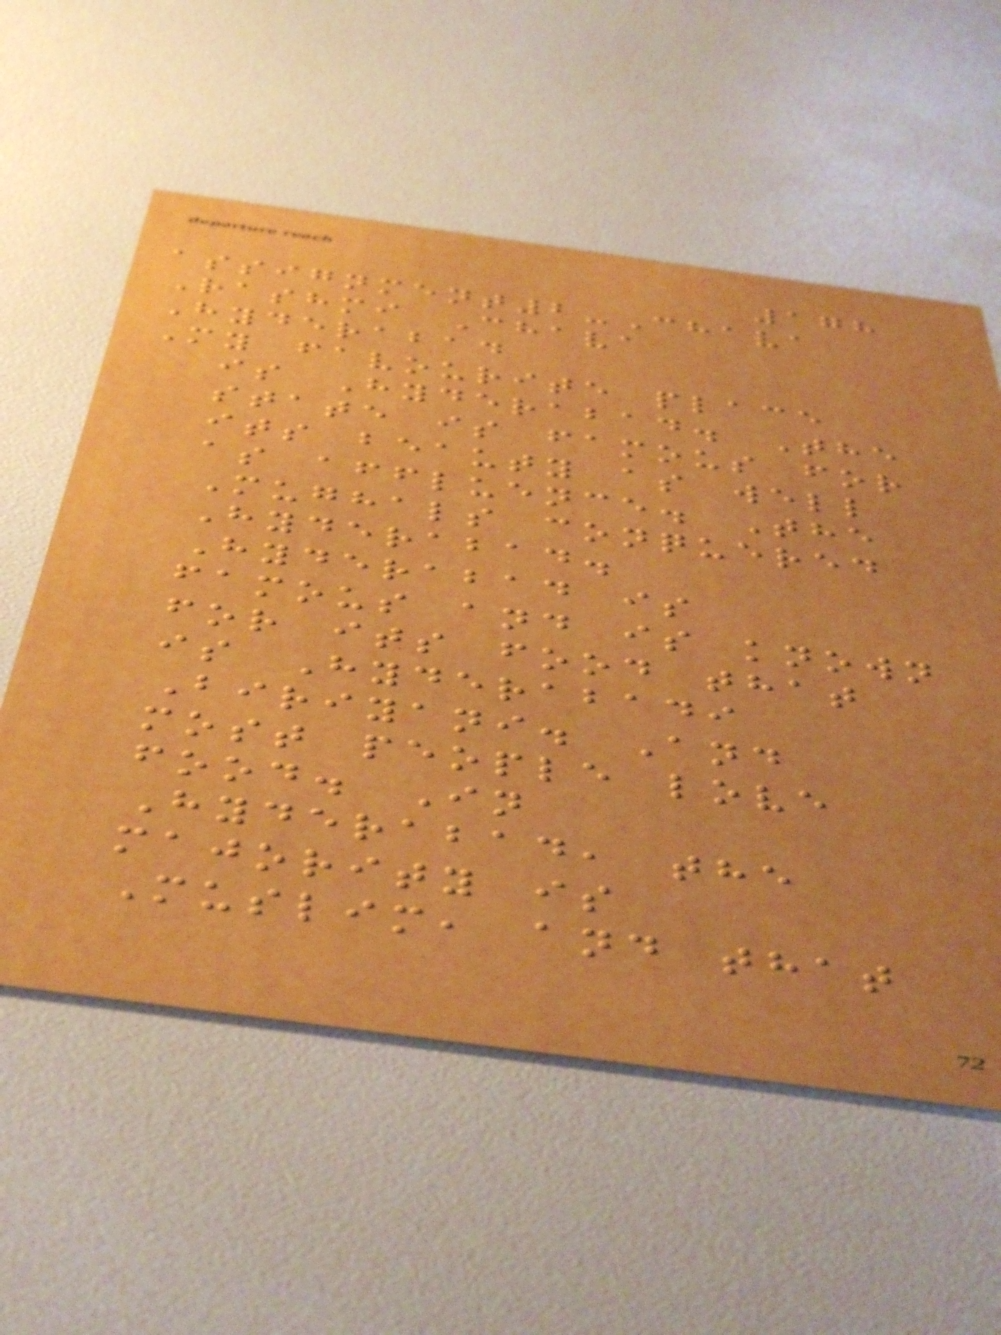178
assignment2-Chava
Rashmi Chava
Hyderabad
My favourite place
is Hyderabad. The
state is famous for
its beauty as well
as affluence. The
Mughals conquered
Hyderabad.
Hyderabad is
famous and is known
for its food that
is Hyderabadi
Biriyani. And
most people love
food. In
Hyderabad, the
majority is
Muslim, and that
